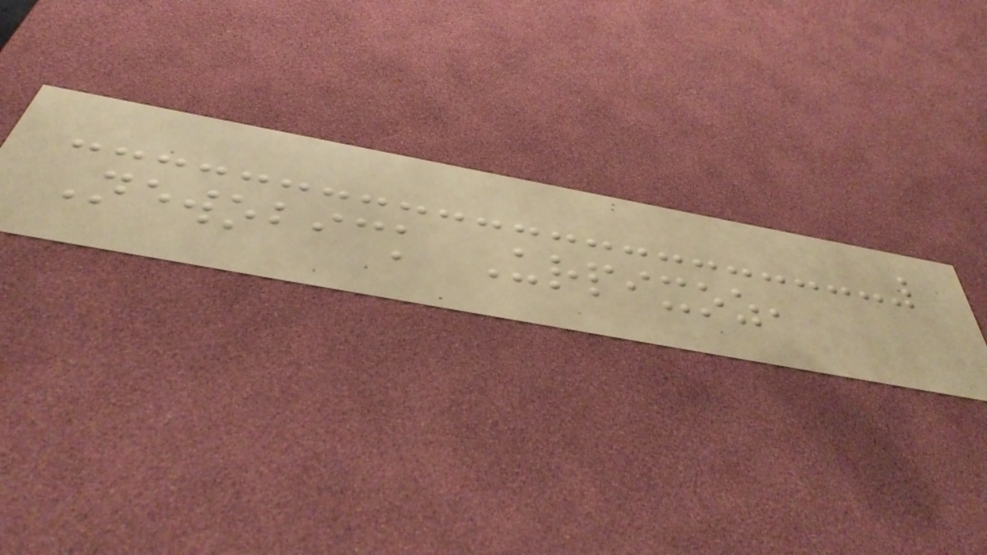Newobick Urpixoz,
